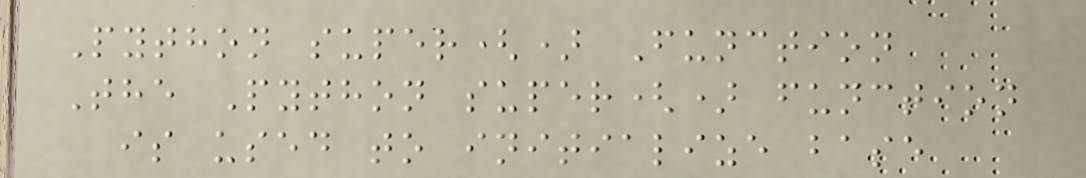Python super() Function
The Python super() function
is used to initialize base
